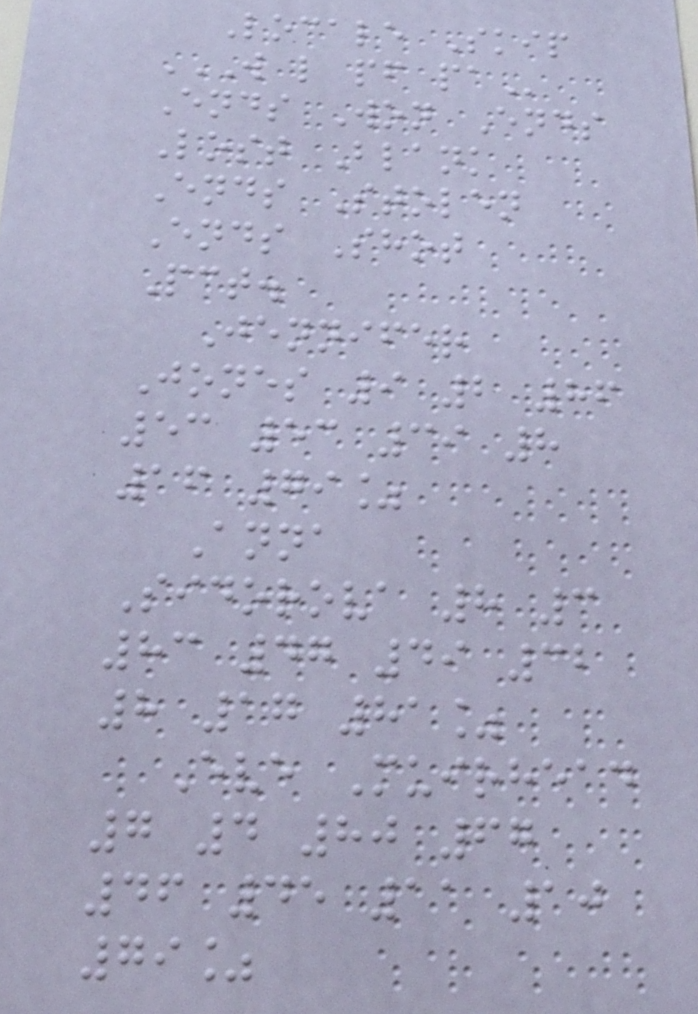Locale Skip
W L PF PA
Ends Won Ends
Lost Blank
Ends Stolen
Ends Shot
Pct.
Jennifer
Jones 9 2 86
53 53 39 8
16 79%
Anna
Sidorova 8 3
83 47 49 32
8 17 81%
Eve Muirhead
7 4 80 67
46 45 11 10
79%
